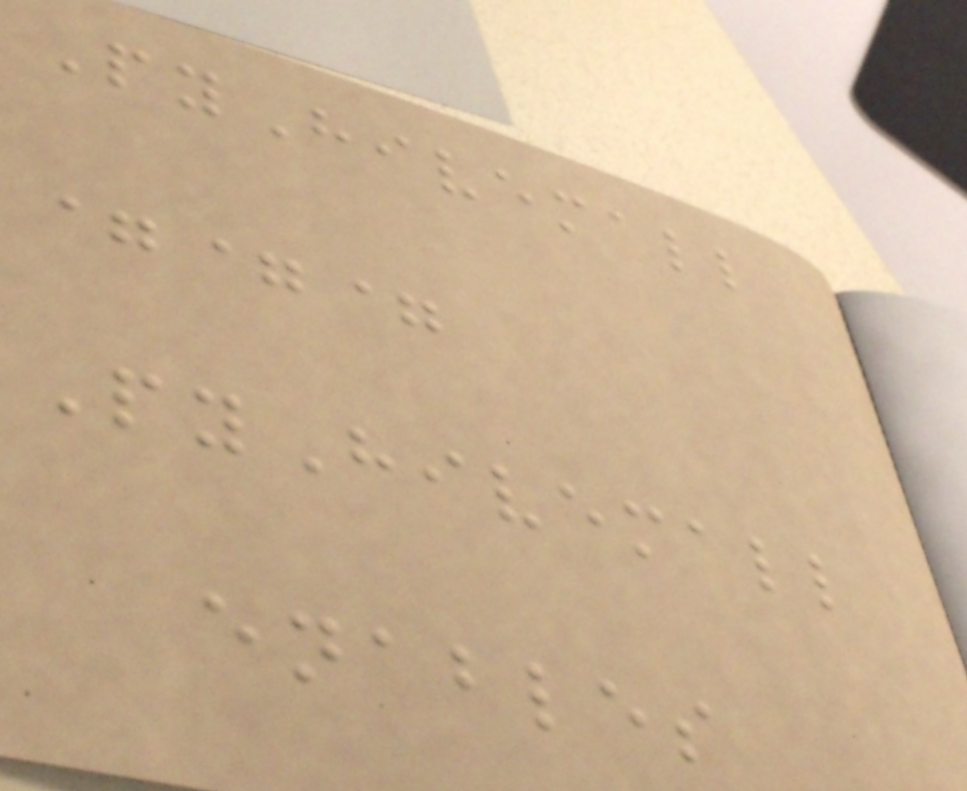PyHivemall
===
PyHivemall
enables
